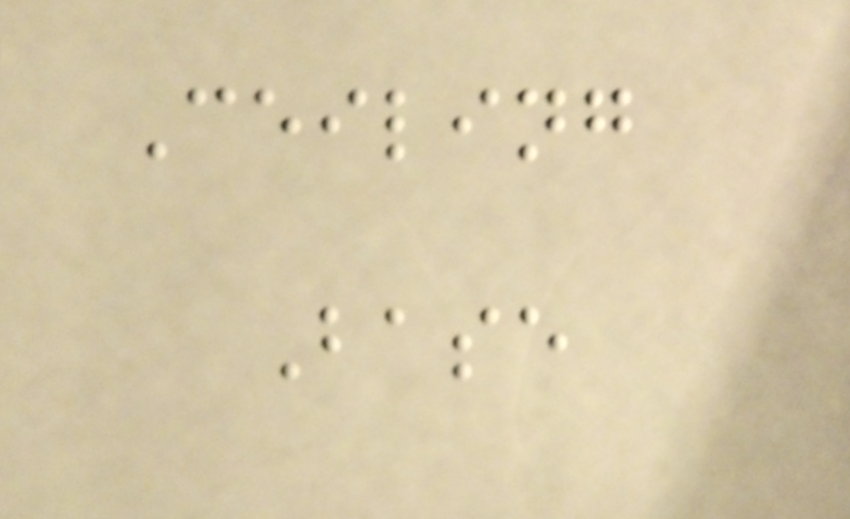Ceiling
Base
